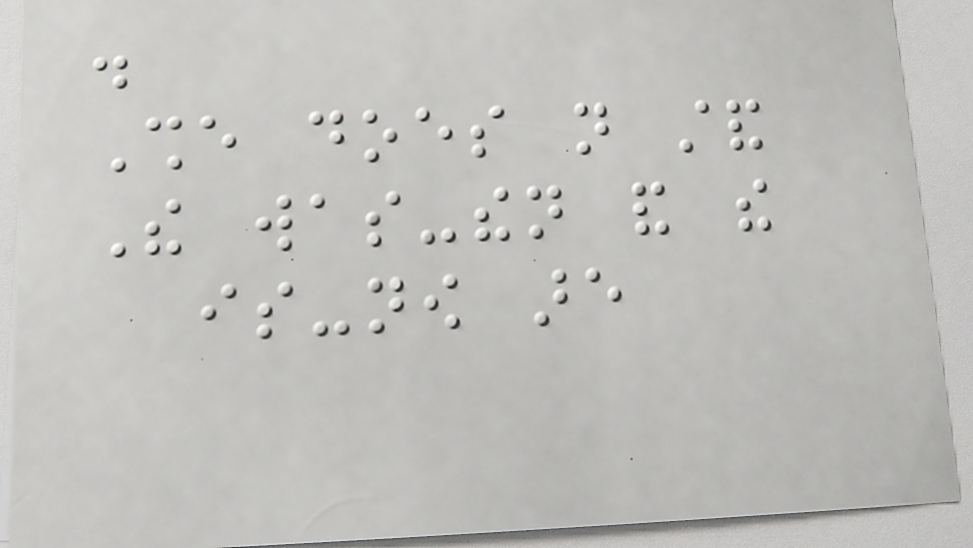.
She does not stand
The was-then and the
is-now are
